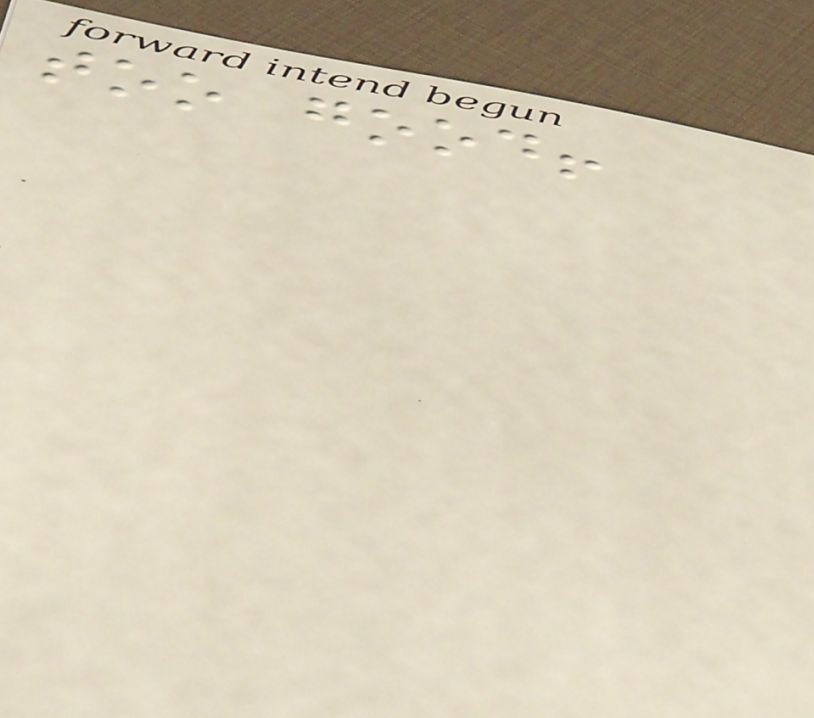too good!
